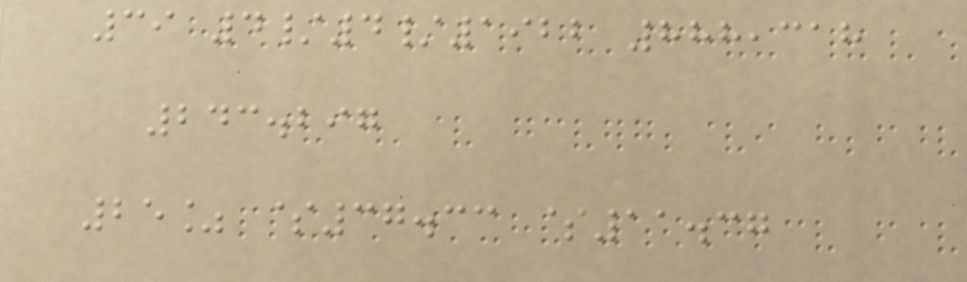39 4/4/1922 888,318
243.297
25% $37.33 $11.37
